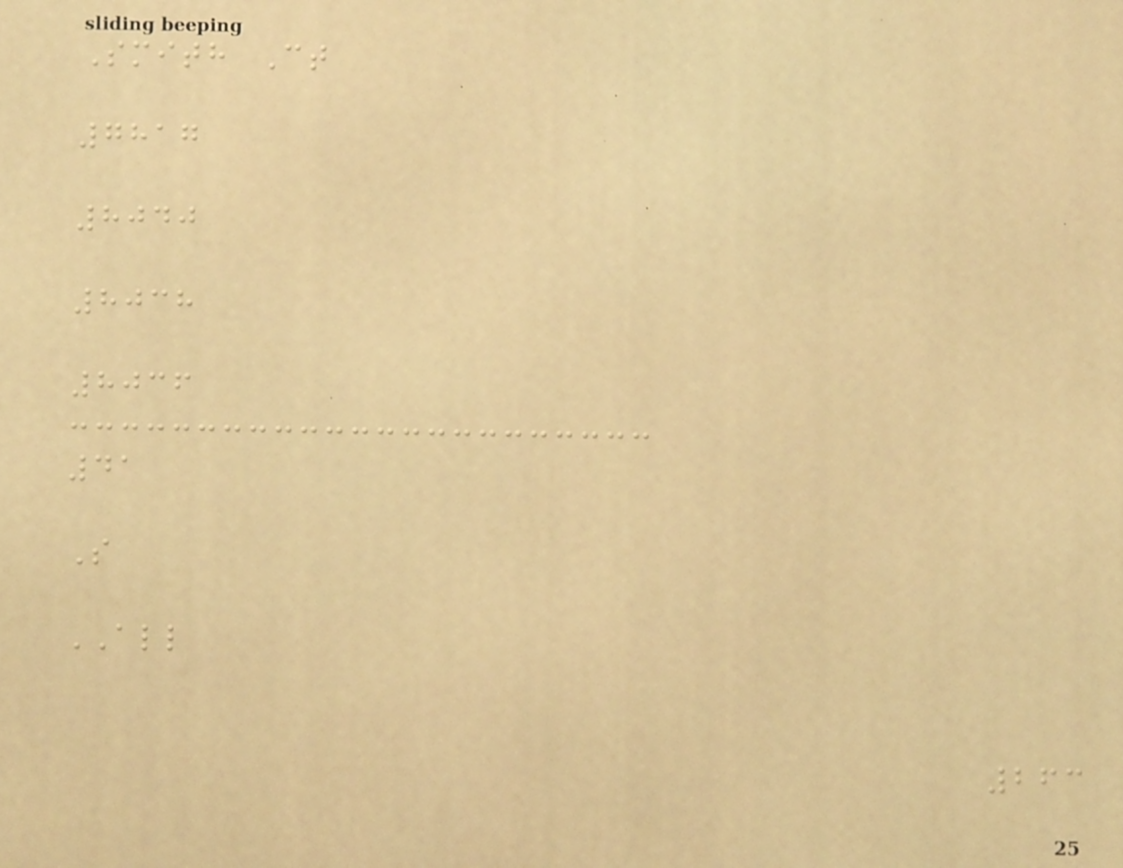Smith Ct
7817
8040
8038
8036
41
S
ALL
263
